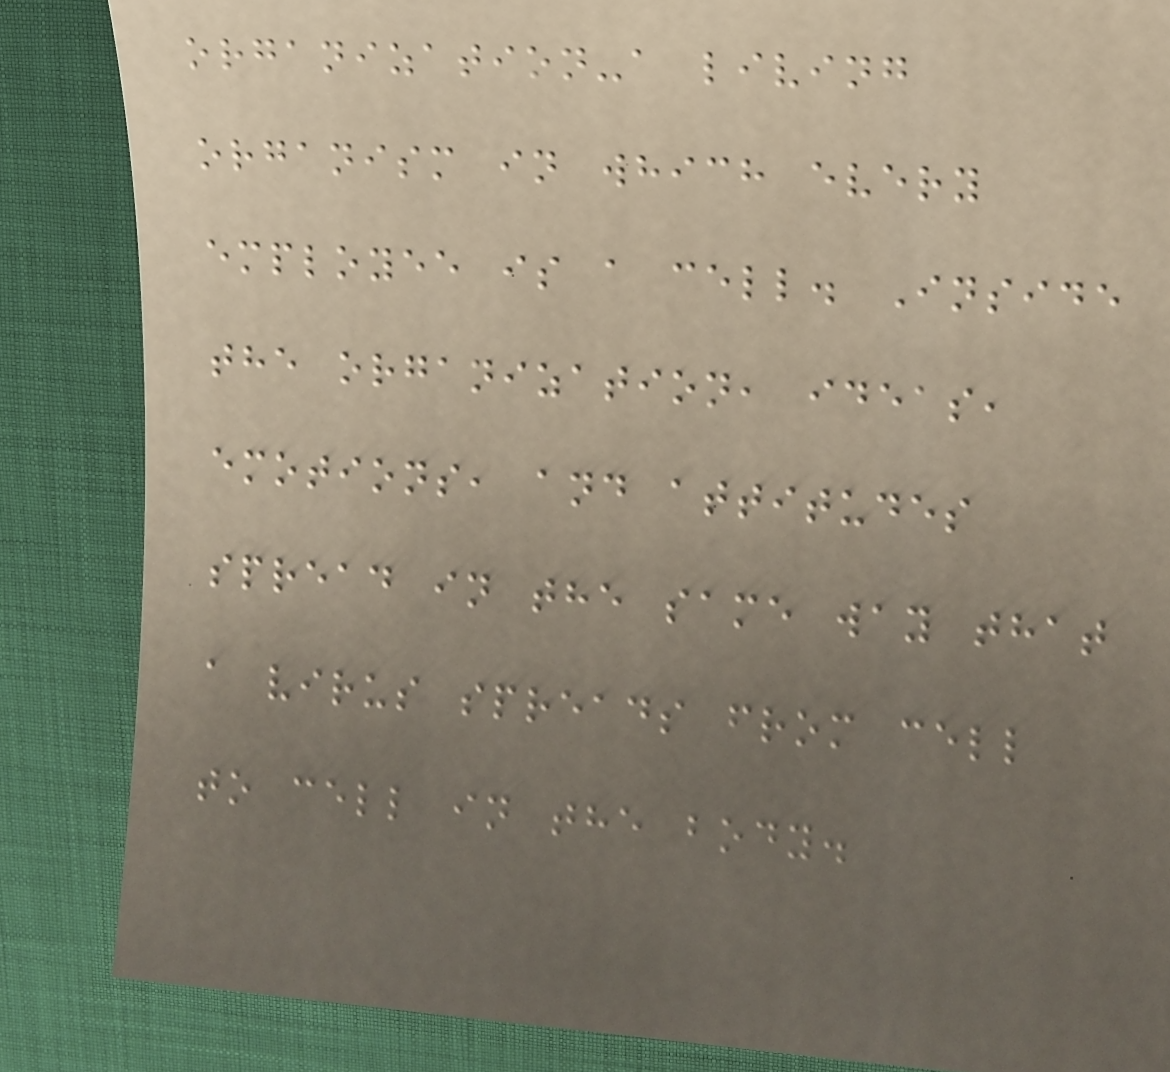organization-a living
organism in which every
employee is a cell. Inside
the organization, ideas,
emotions, and attitudes
spread in the same way that
a virus spreads from cell
to cell in the body.
